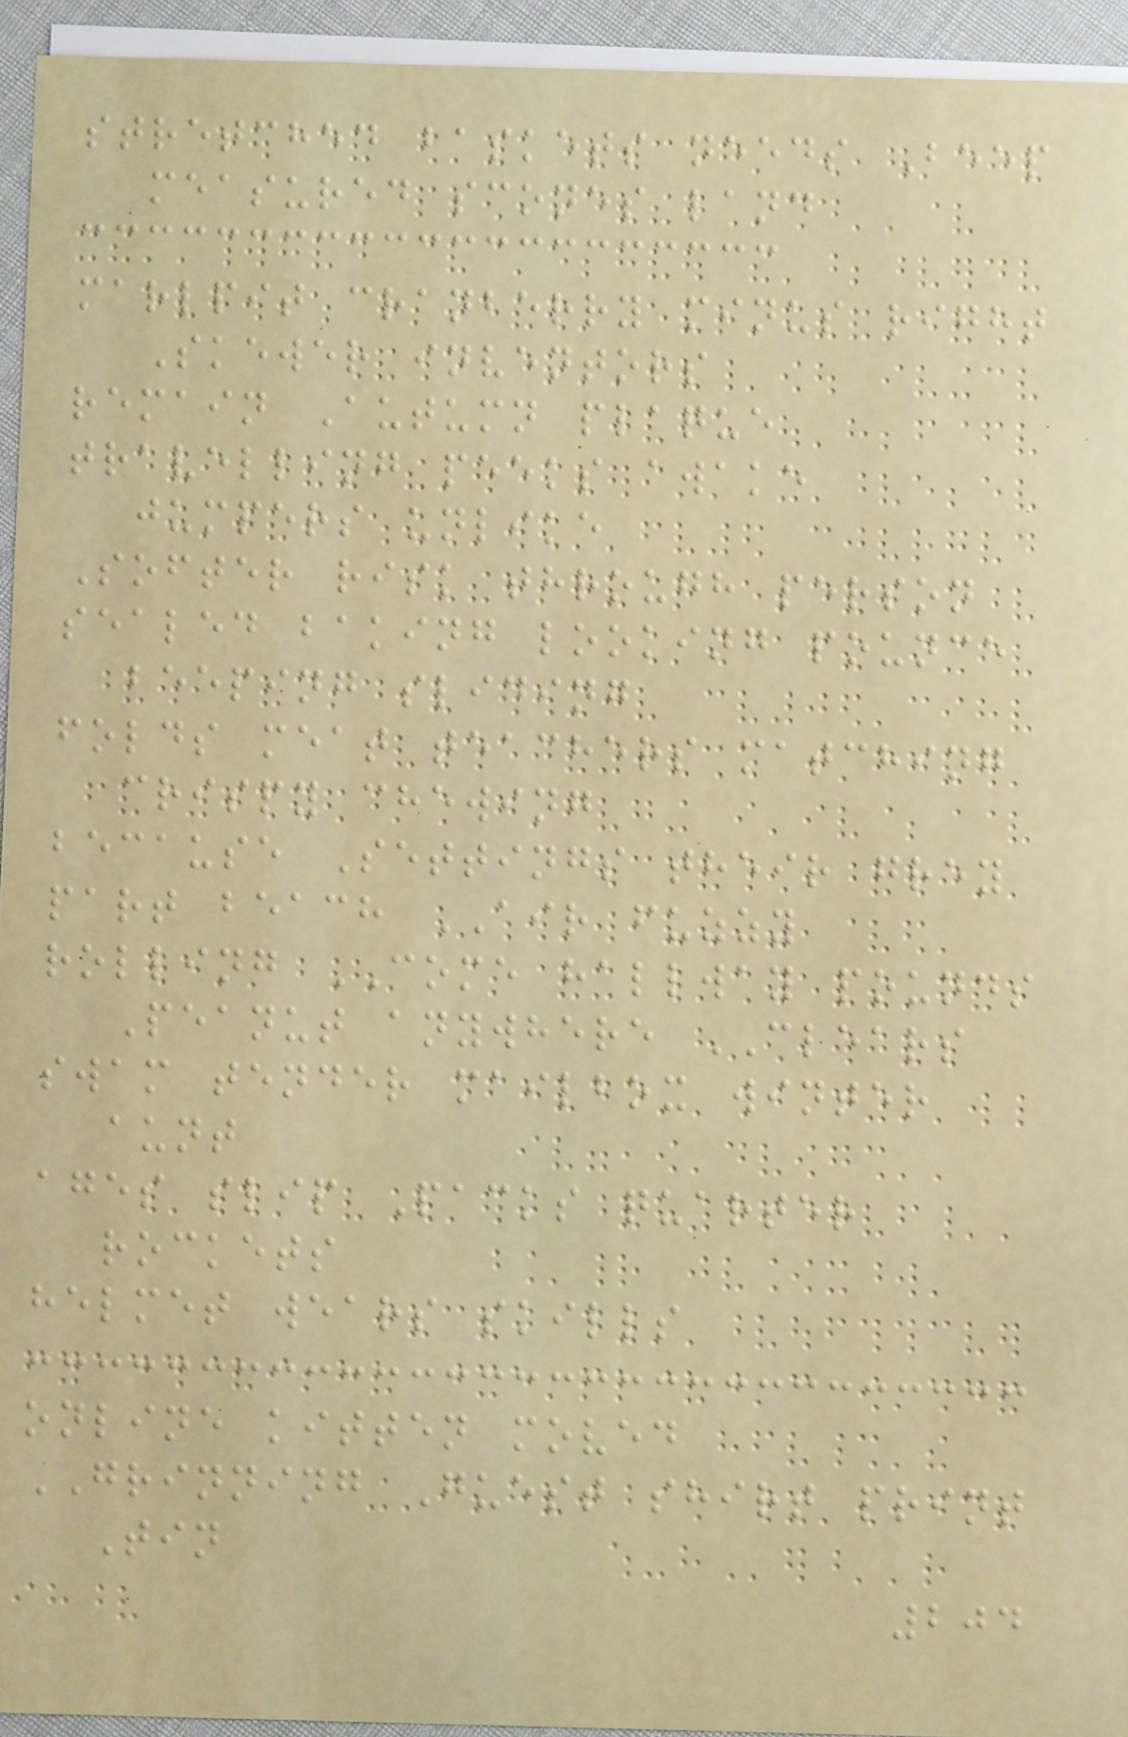stretched baskets needs Beep
measured scones land
marlpit cranberry minus right
Skewer inventors
remain Autumn plaque
travelling peeks awake
jumpers unlike
Softer risk through person
sealed baking looking pounce
beeping sliding
folds meat teachers matching
crispy chewing
because Settings their grey
part beach AIR fuzzy
rolling COME hallway pounds
Peanut anywhere CLEARS
swam tender mailbox winter
aunt
ages slip Packs quarter
rockets
helmet wears skills
online kitten moved
GRINNING Guest shirt print
Tin
204
